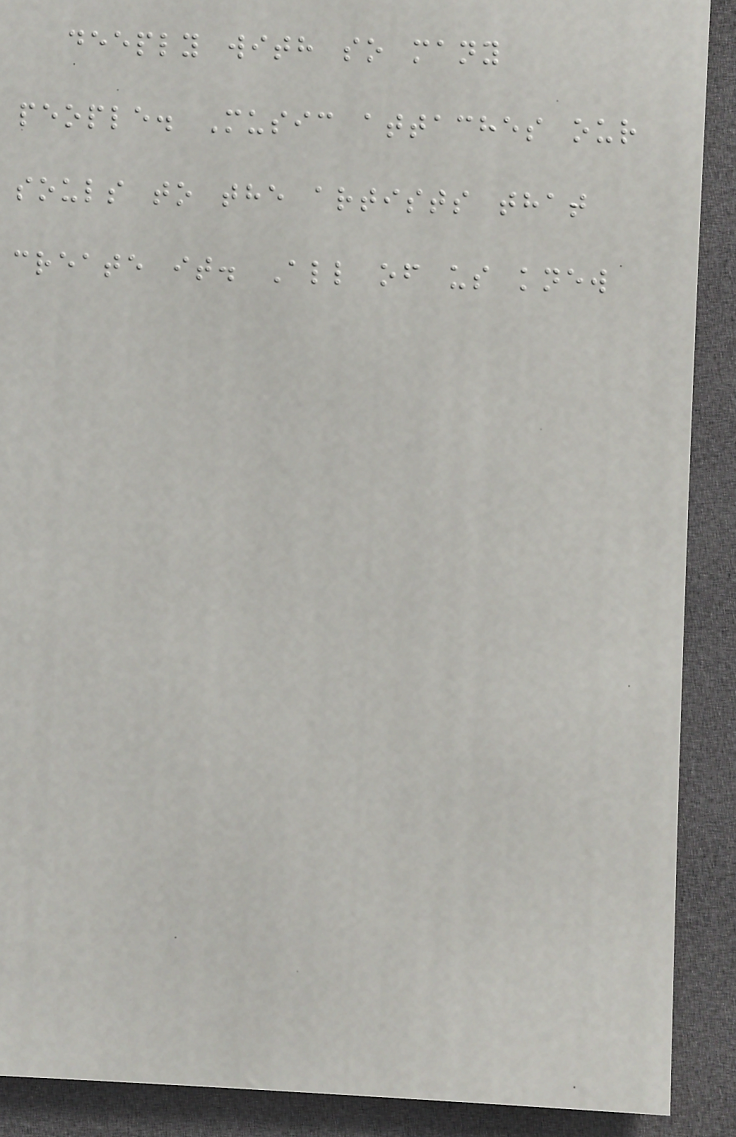deeply with so many
people. Music attaches our
souls to the artists that
create it. All of us knew
